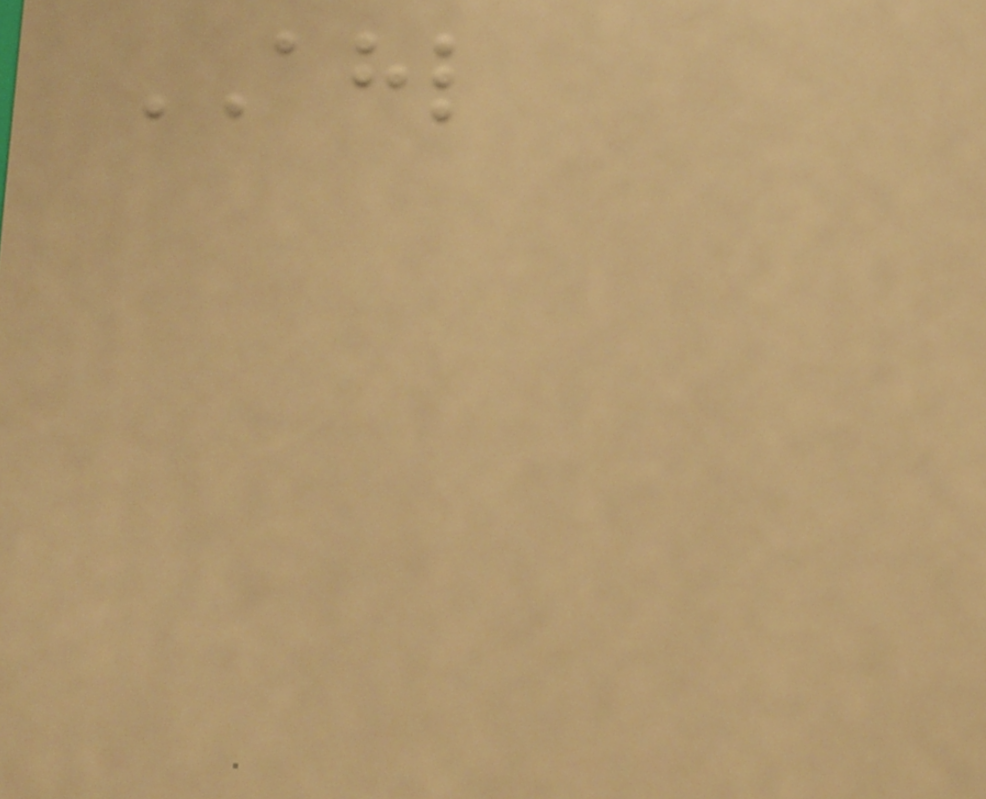AHL
